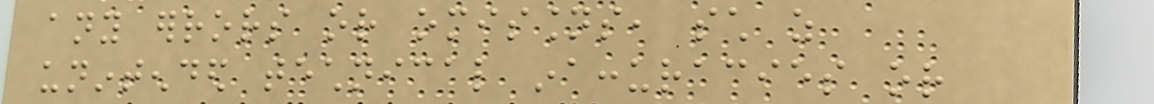any errors or omissions, such as
unintended technical inaccuracies or
